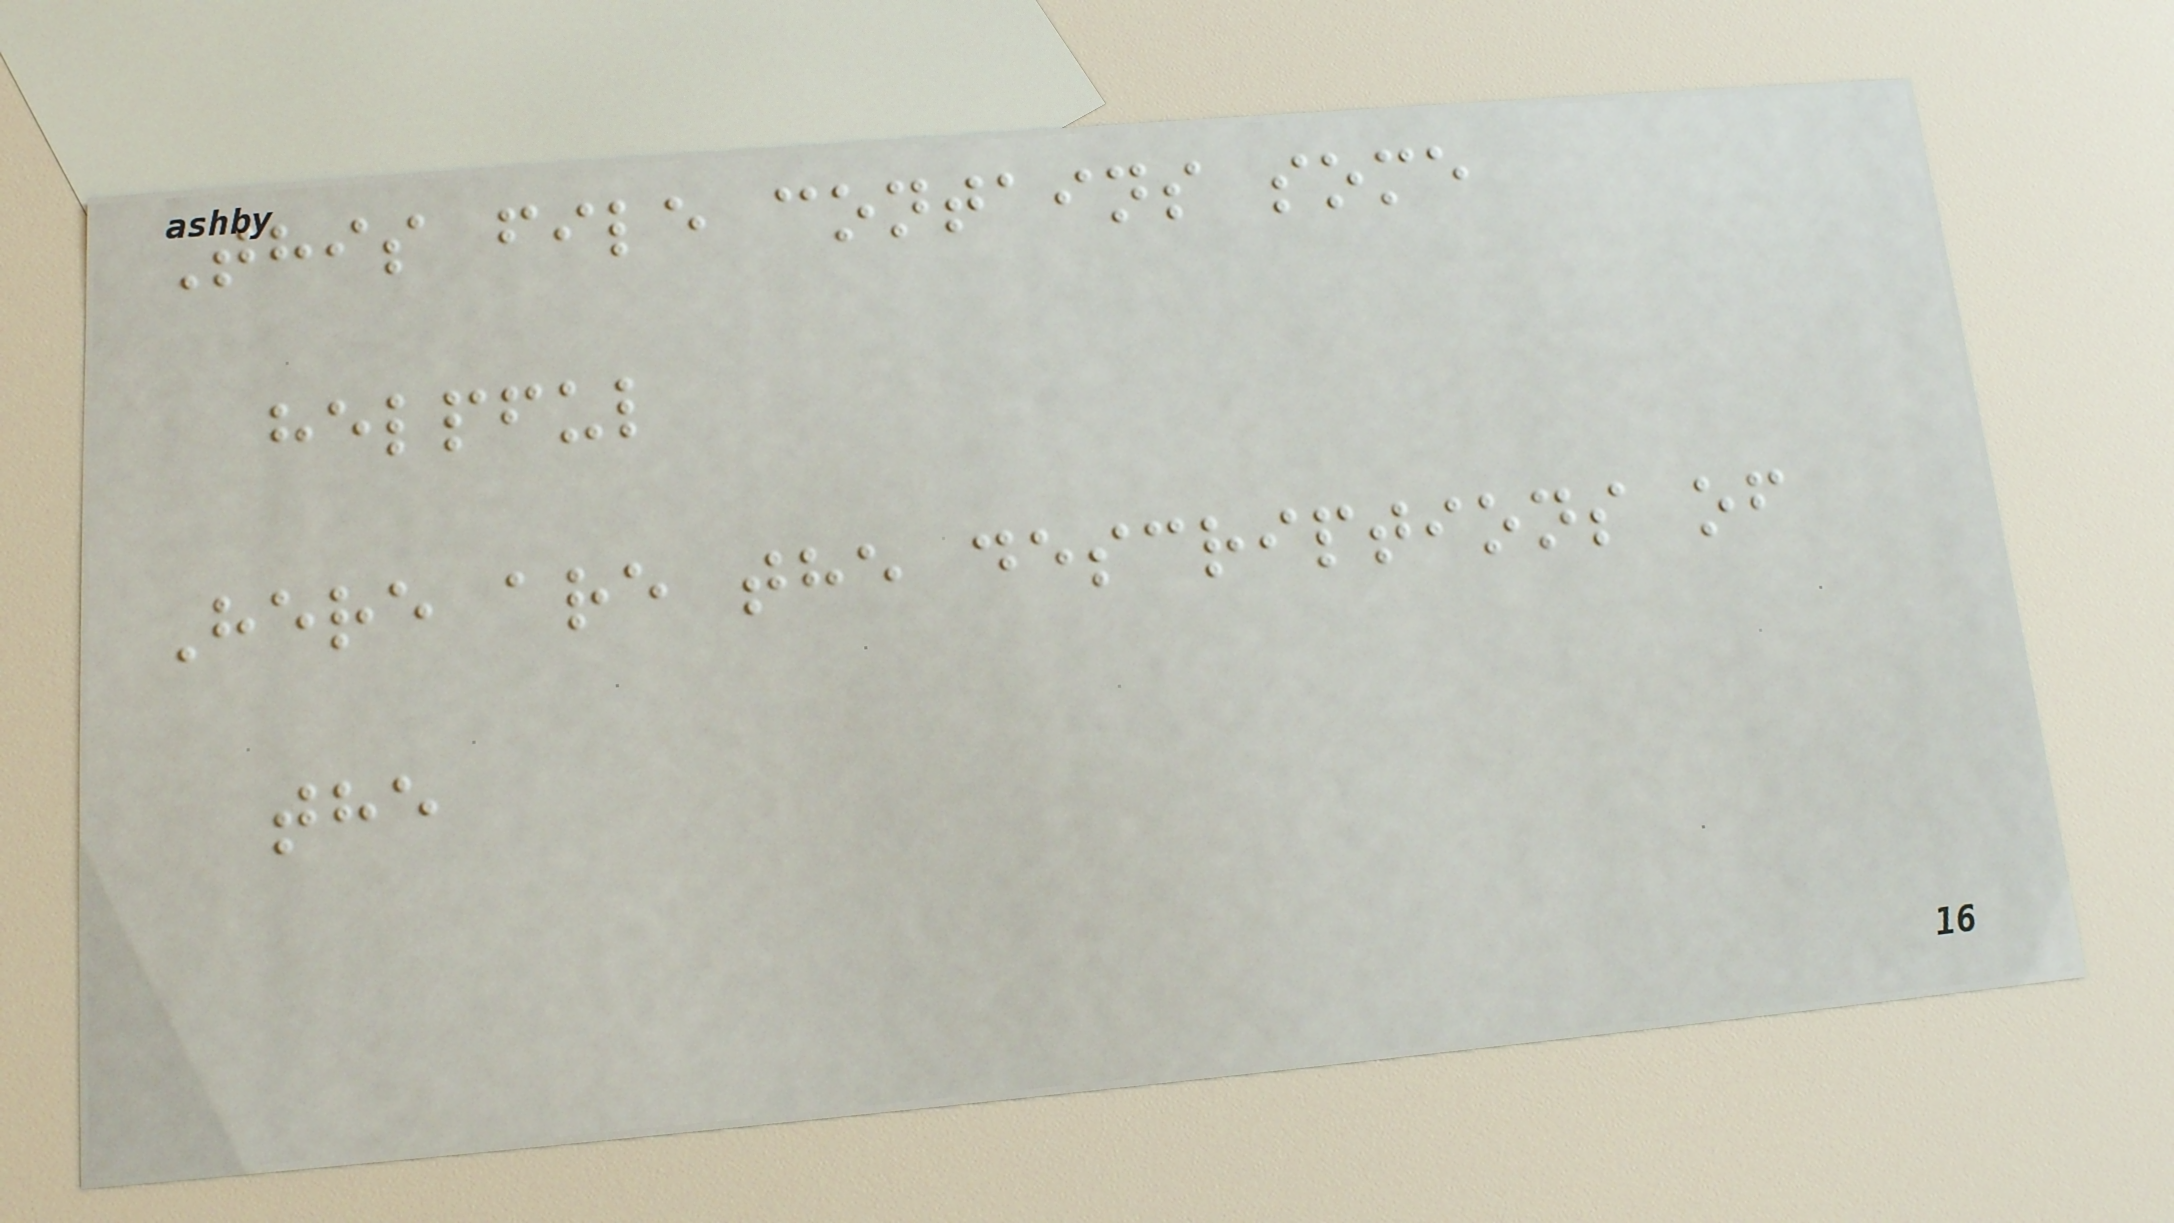This file contains some
helpful
Here are the descriptions of
the
